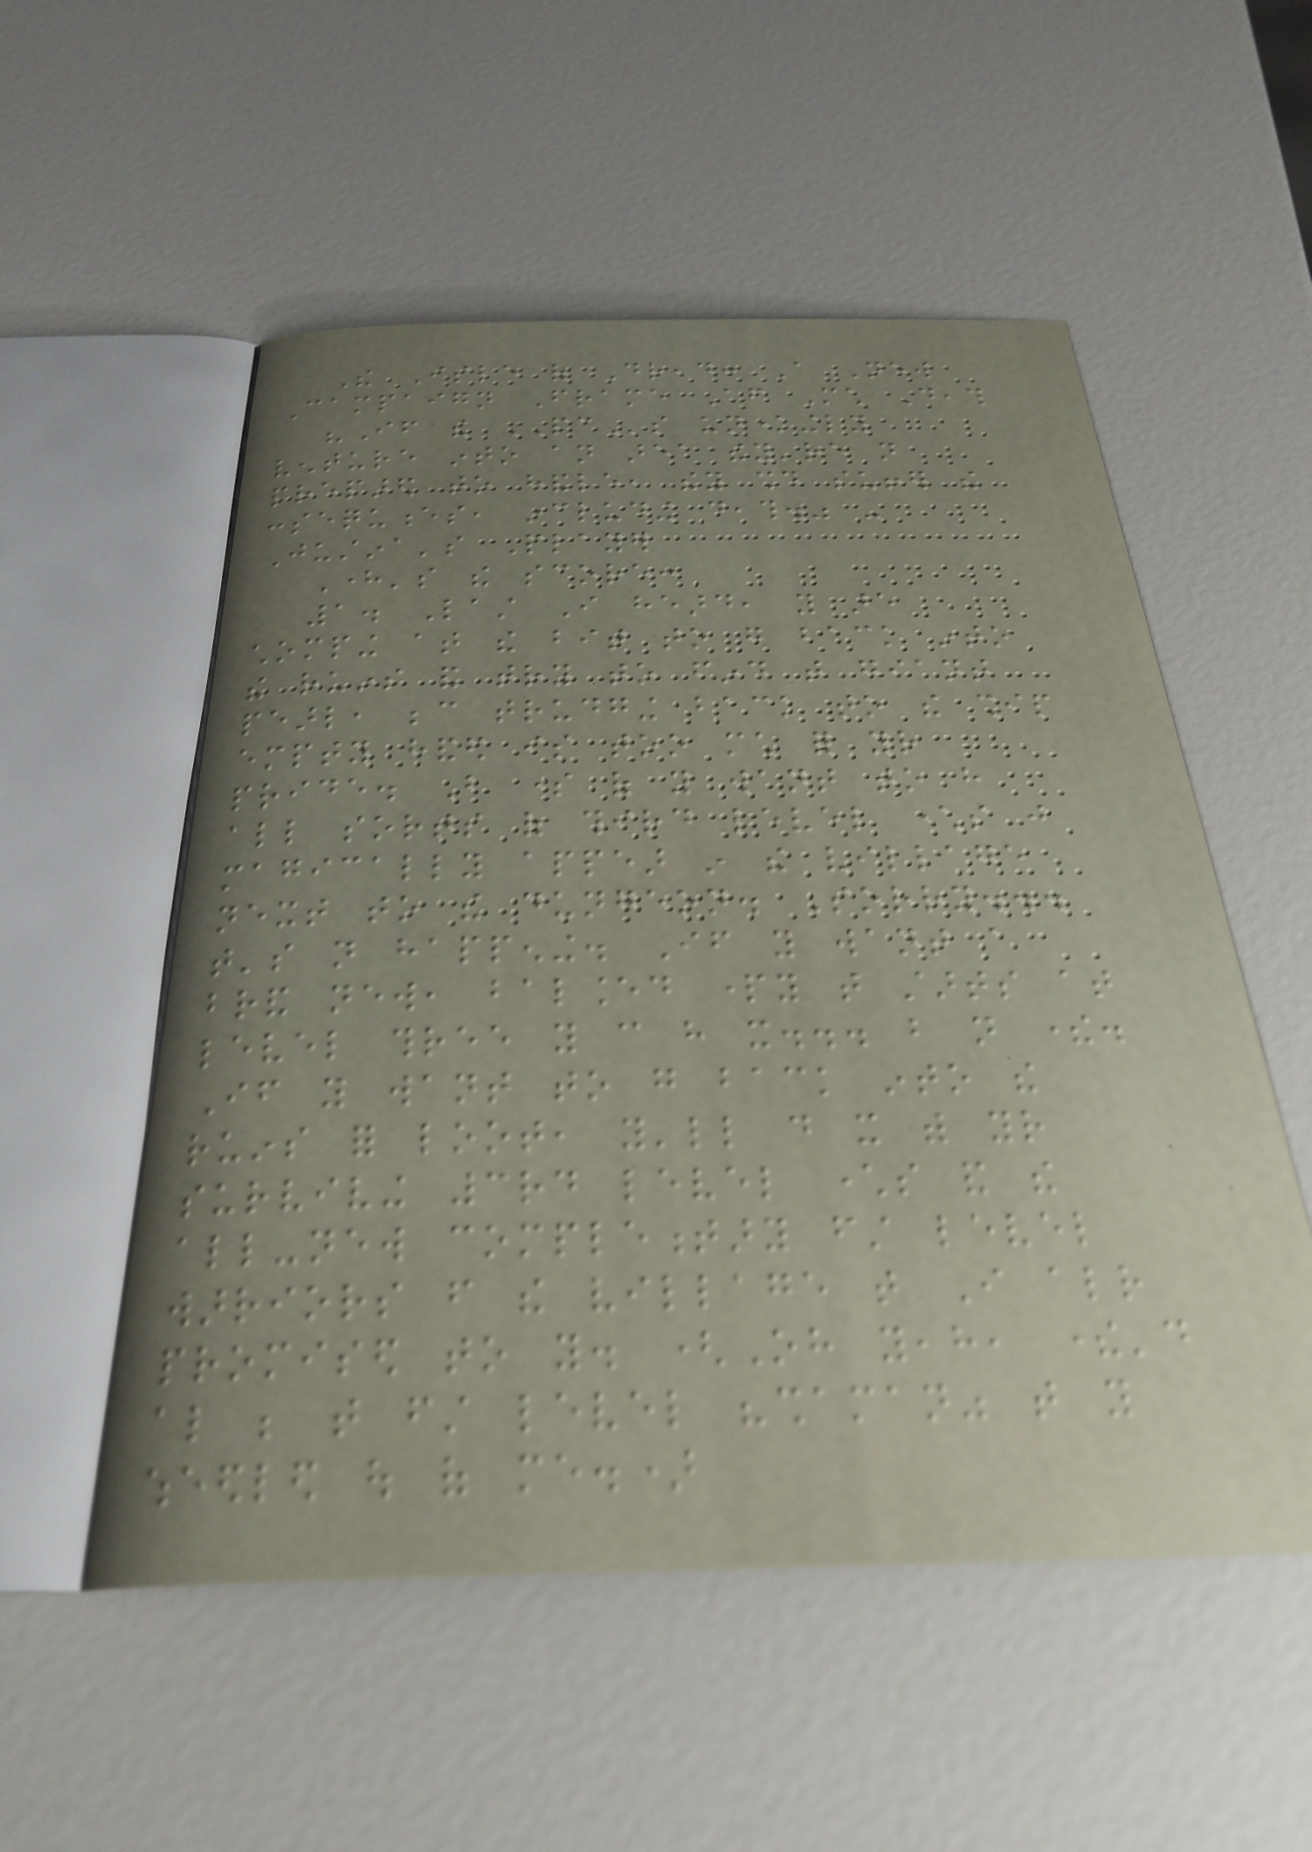The Isle of Dread: A New
Campaign Frame After Much Death
"If the PCs unknowingly
venture into an area they're not
prepared to handle, they should suffer the
consequences, including death." -
Justina's Player
Here's the score:
1. Last I heard, you are
chomping at the bit to go back into
the ruins and try to find that giant
pearl, because trudging back to the ship
empty handed is too much for your
pride. But some of you want to have
all sorts of third level characters just
magically appear in the village
next to the dungeon. Sorry...
that's not happening. If you want a
brand new, balanced party that starts at
level three you can have it... but not there.
If you want to go back into the
ruins for loot, you'll do it with your
surviving 3rd level characters and the
all-new complementary first level
warriors from the village that I already
promised to you. (Oh yeah, there'd
also be that first level "shaman" that you
wheedled out of me.)
